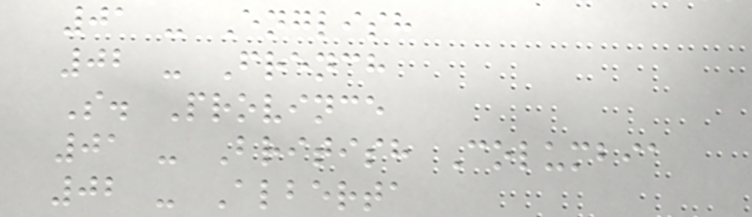01 - English
02 - French
S. Province
01 - British Columbia
02 - Alberta
